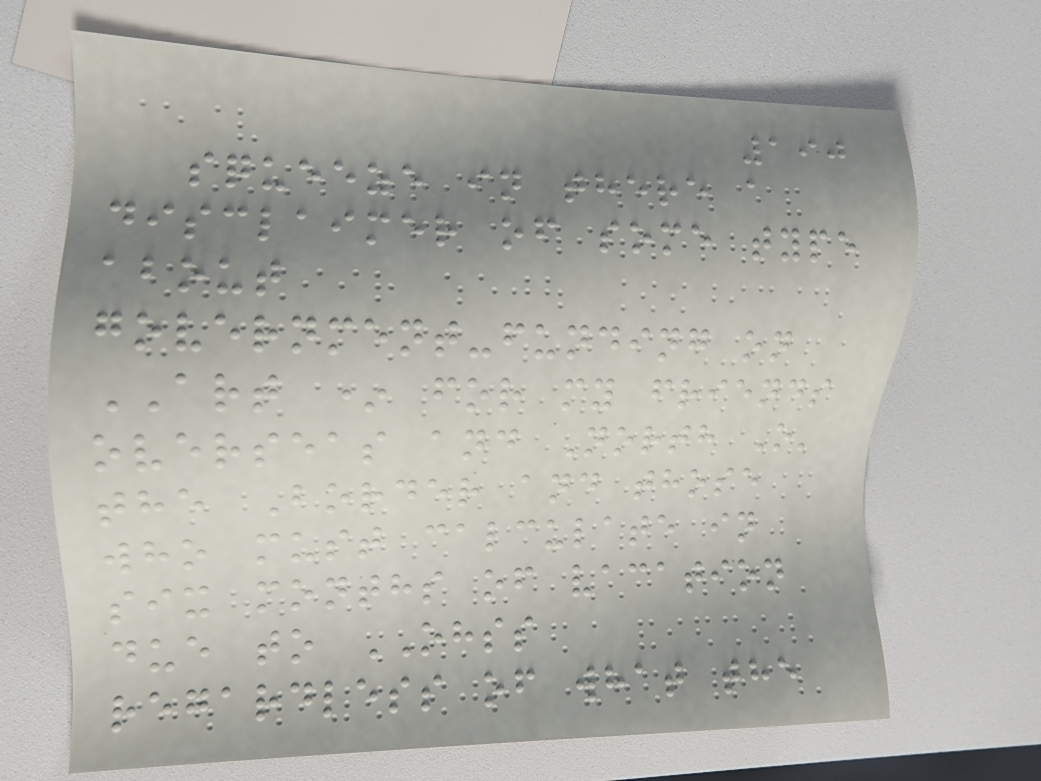190
squeeze in there a
disclaimer of some type
about
government-funding on
ART * for my friends
overseas and North O'
the Border and those
who must calculate in
six months of vacation
due to OHSS
regardless of what the
